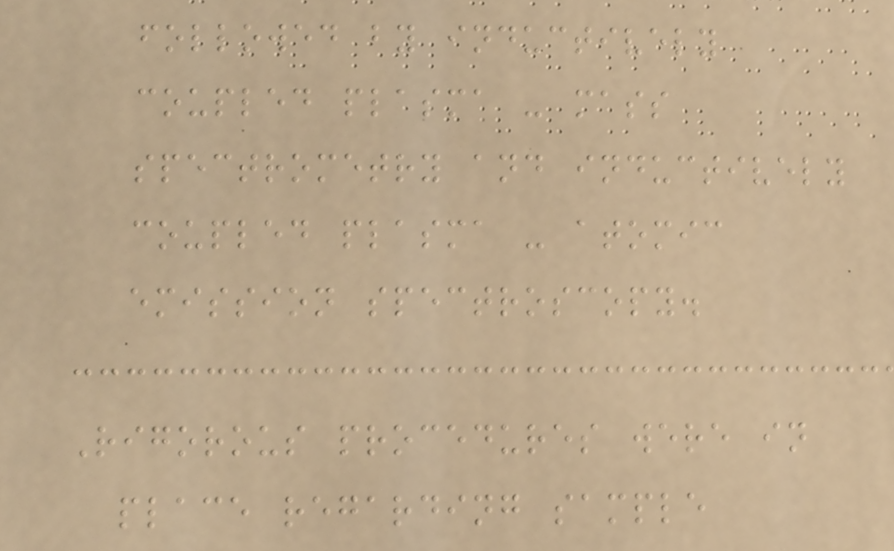followed by inductively
coupled plasma - mass
spectrometry and inductively
coupled plasma - atomic
emission spectroscopy.
Rigorous procedures were in
place regarding sample
